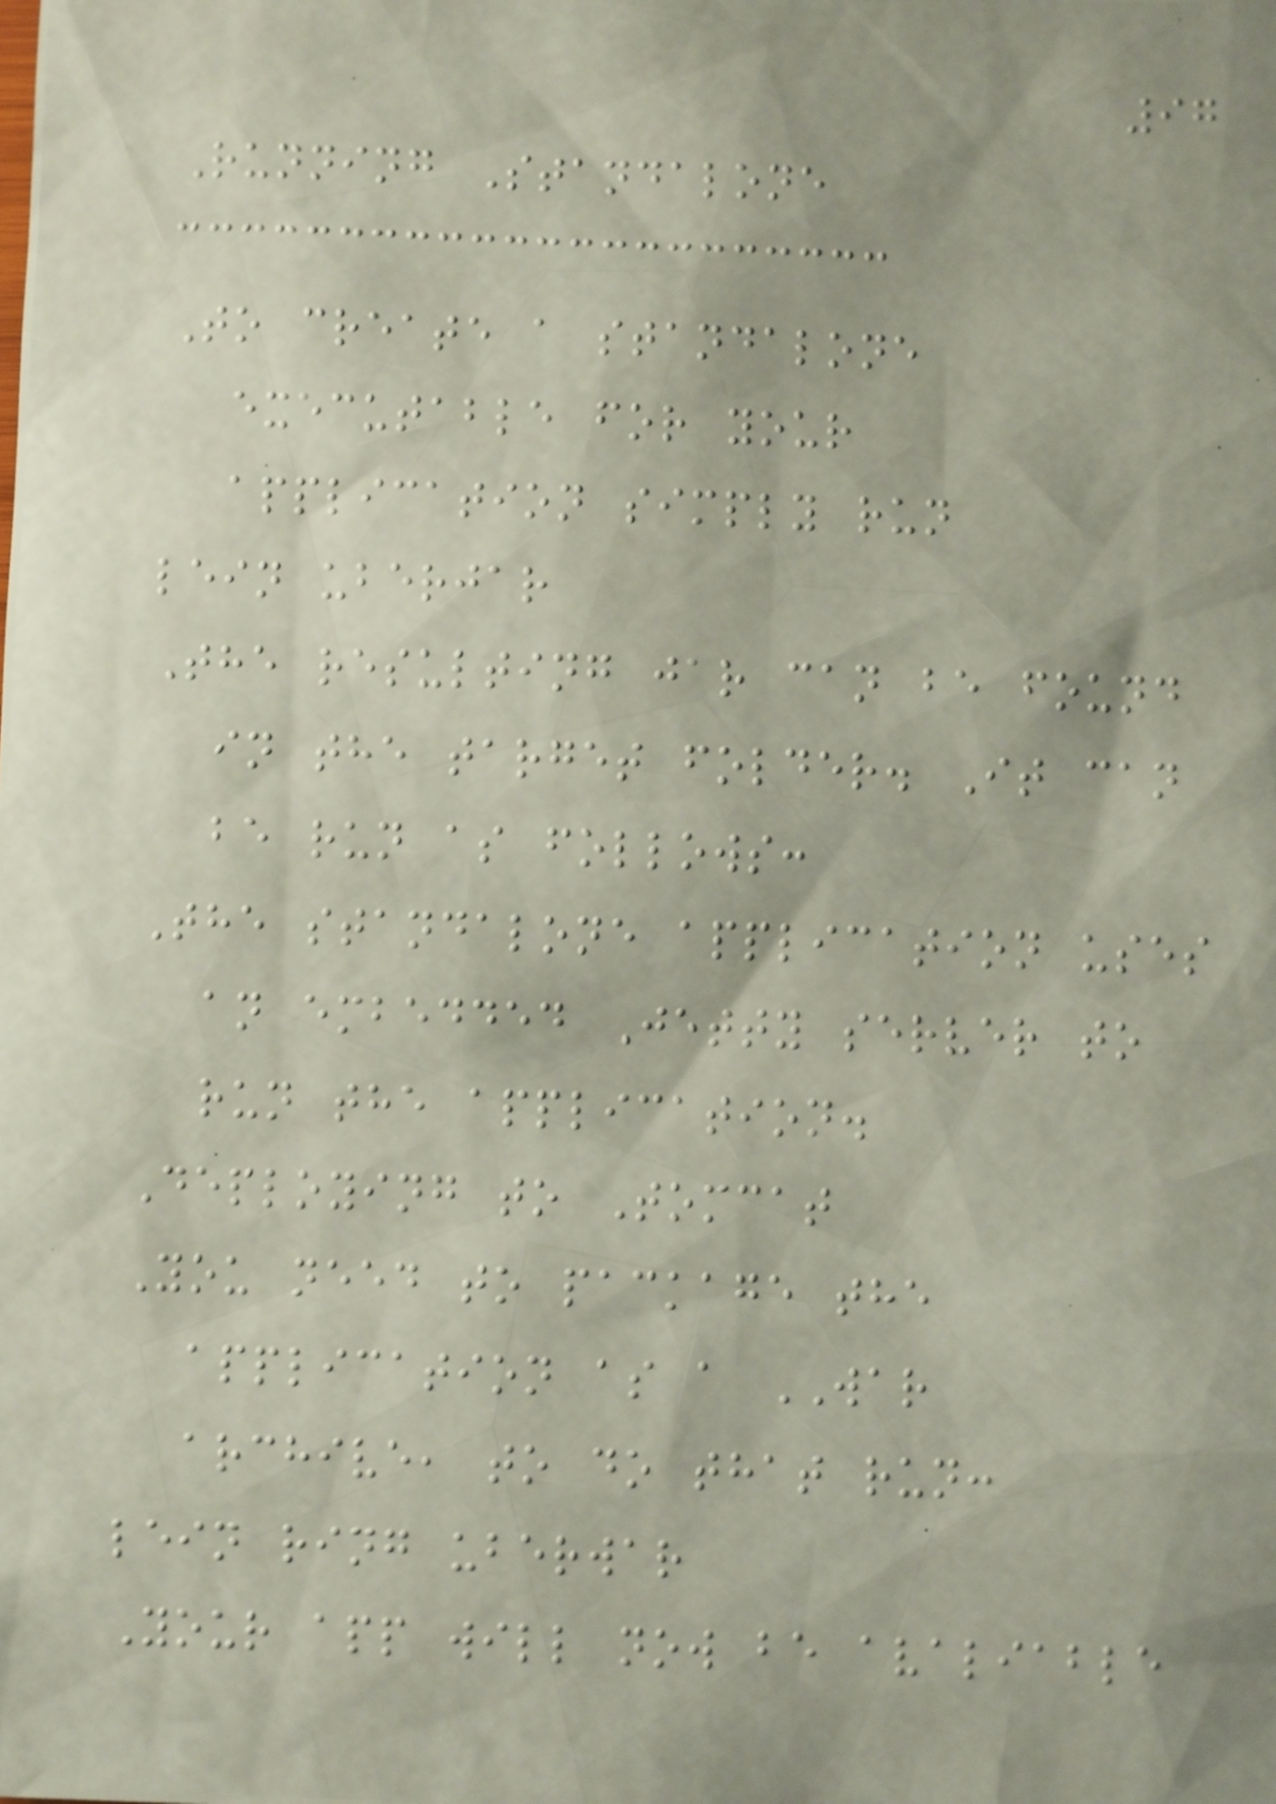97
Running Standalone
To create a standalone
executable for your
application simply run
lein uberjar
The resulting jar can be found
in the target folder. It can
be run as follows:
The standalone application uses
an embedded Jetty server to
run the application.
Deploying to Tomcat
You need to package the
application as a WAR
archive, to do that run:
lein ring uberwar
Your app will now be avaliable
